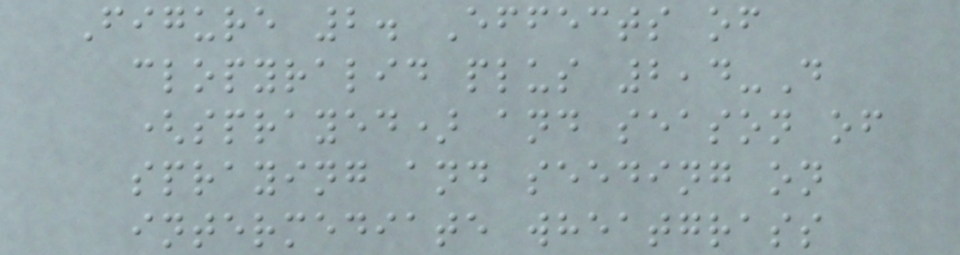Figure 2. Effects of
clopyralid plus 2,4-D
(sprayed) and season of
spraying and seeding on
intermediate wheatgrass
